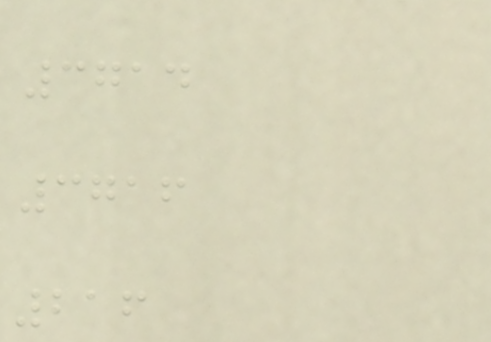3714
3716
216
